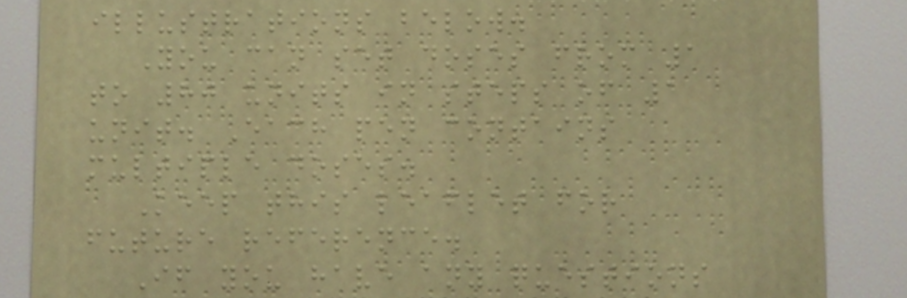illustrations below.
You can set doses from 1
to 80 units in steps of 1
unit. Each pen contains
multiple doses.
Keep this leaflet for
future reference.
If you have any questions
